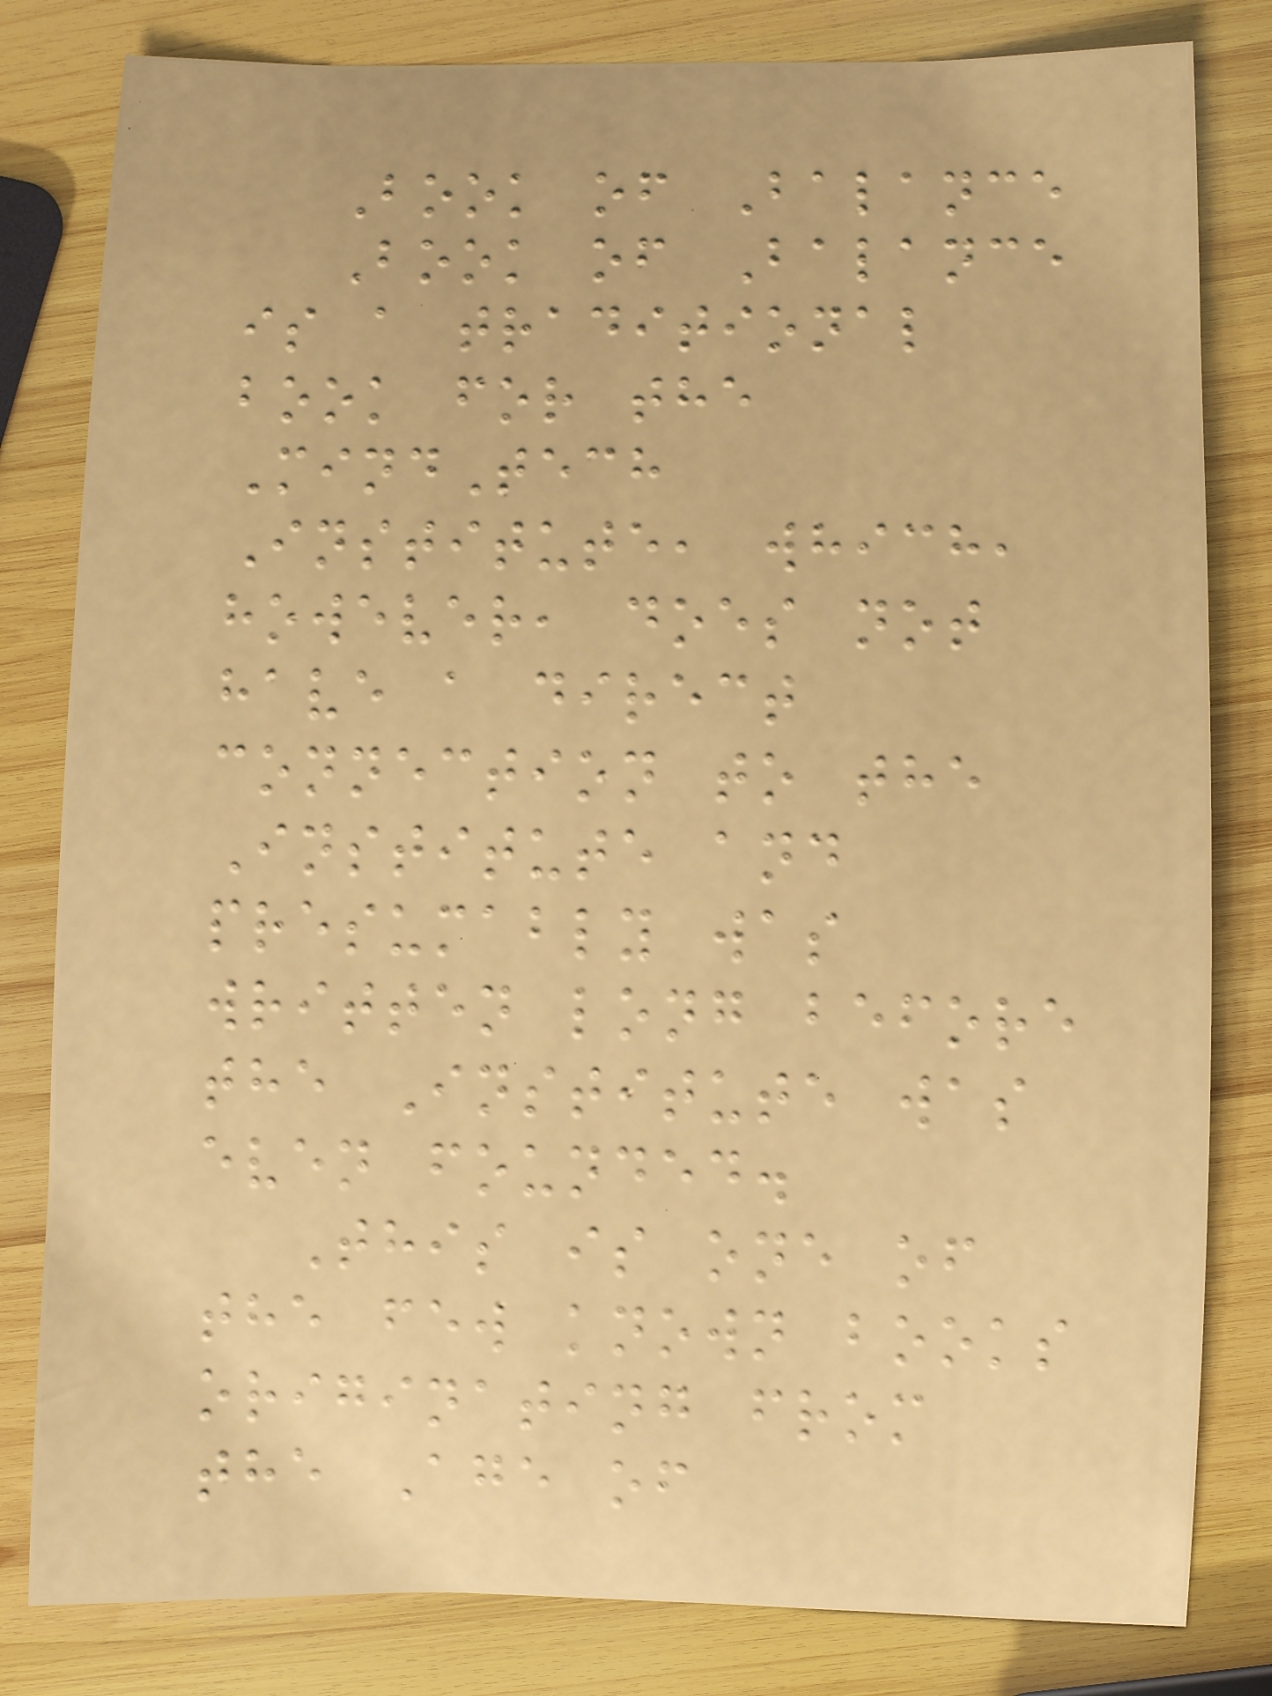Book of Balance
Book of Balance
is a traditional
book for the
MindTech
Institute, which,
however, does not
have a direct
connection to the
Institute and
presumably was
written long before
the Institute was
even founded.
This is one of
the few known books
originating from
the Age of
